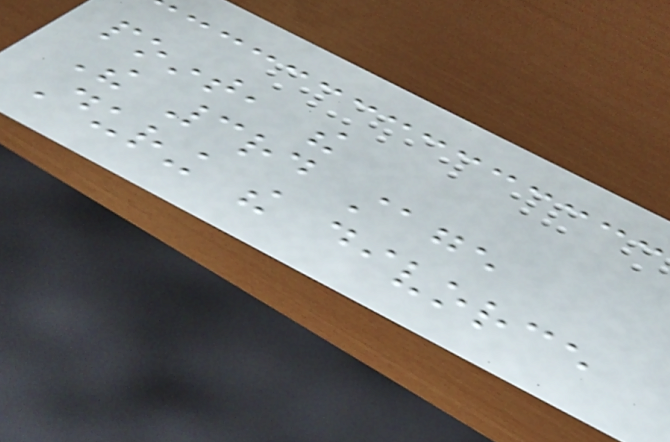point, the
The 3rd stage
During the divorce
